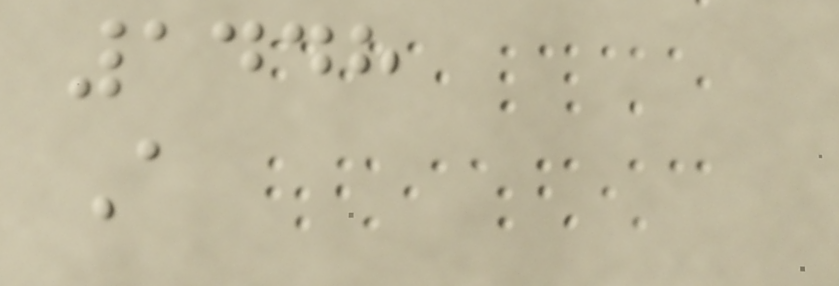1448
A
